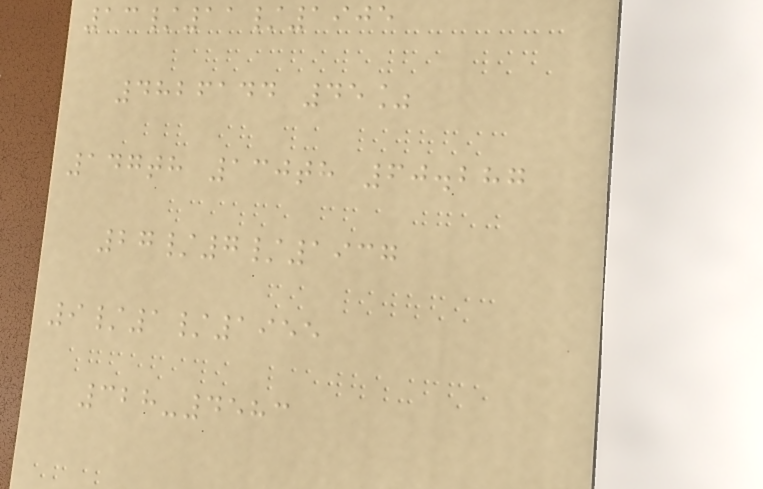13/11/1905
4826144 45%
147th 130th 60.287
27/7/1937
9/1/1955
328-4583
